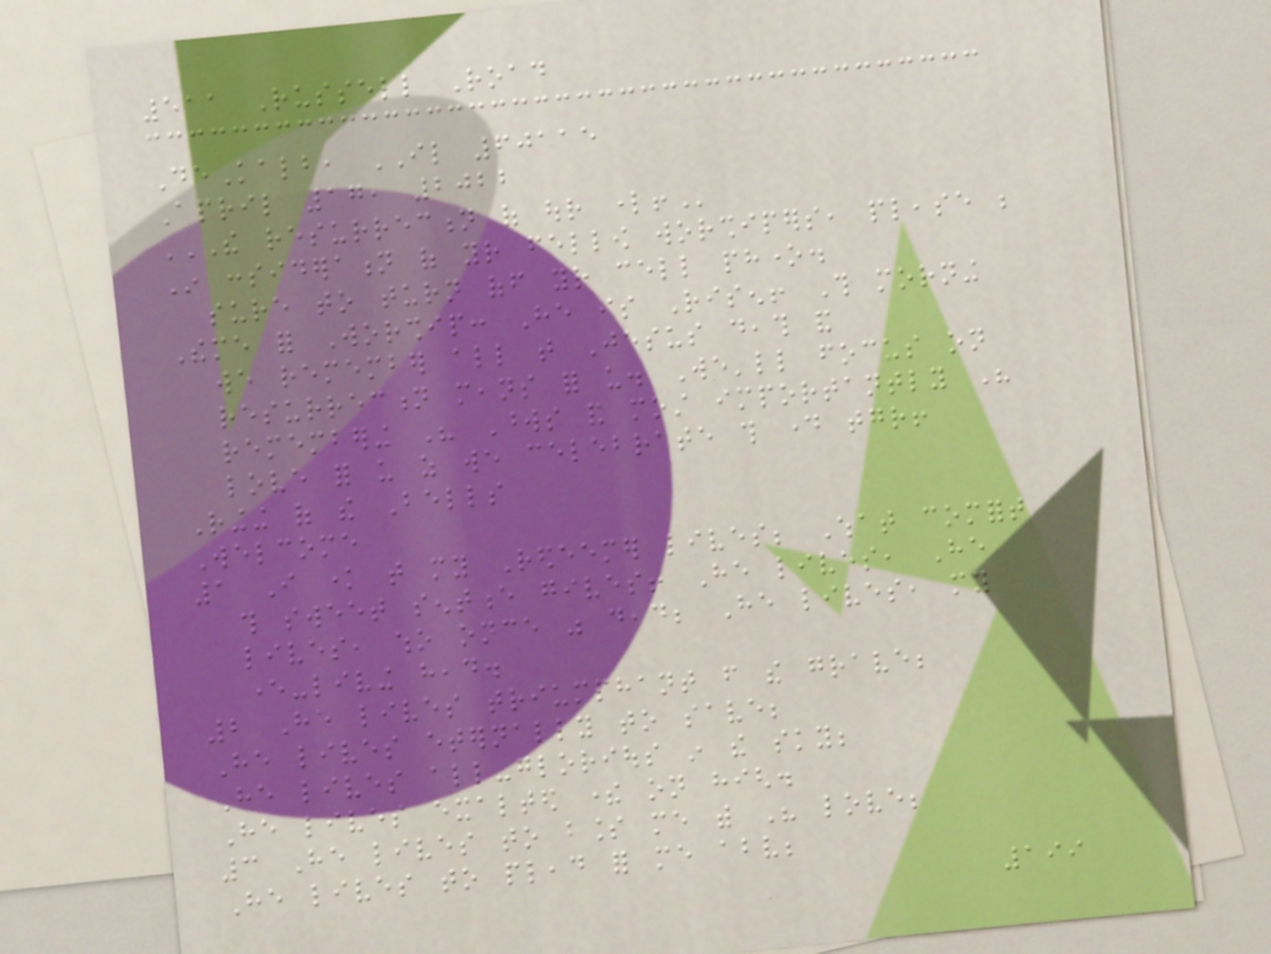511 Russell Road
DeKalb, IL 60115
April 17, 2022
THE RESURRECTION OF OUR LORD!
In consideration of your fellow worshipers, please be
sure to turn off your cell phone.
Theme for Worship: He is Risen! This morning
we remember all that Jesus death and
resurrection means for us. We'll focus on
remembering His Words and most importantly His
love for us as we celebrate this day together!
Ringing of the Bells
Welcome
1 I know that my Redeemer lives; What comfort
this sweet sentence gives! He lives, He
lives, who once was dead; He lives, my
ever-living head.
2 He lives triumphant from the grave;
He lives eternally to save;
He lives all-glorious in the sky;
He lives exalted there on high.
3 He lives to bless me with His love;
He lives to plead for me above;
199
